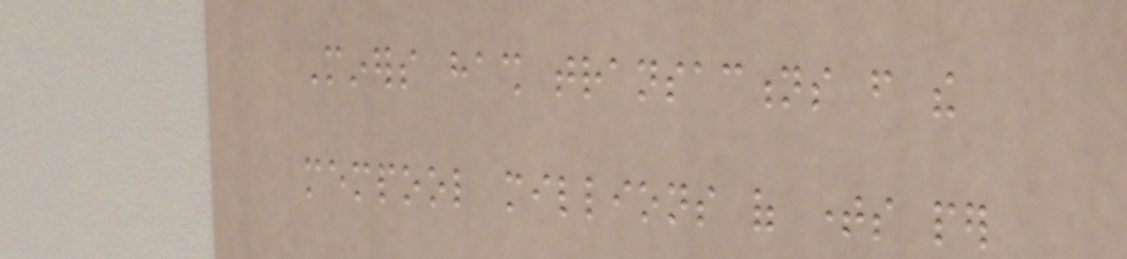Miners hash transactions from the
mempool millions of times per
